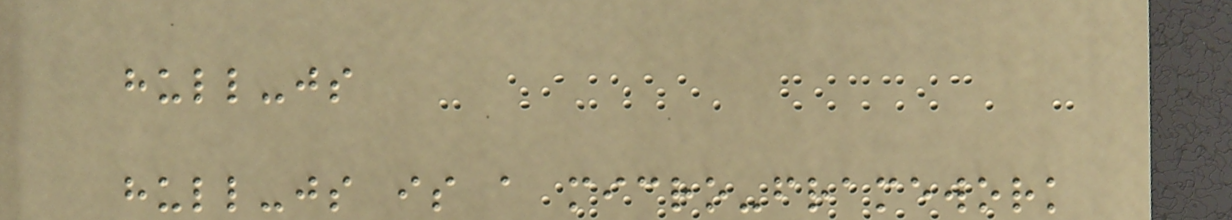hull-js
hull-js is a micro-framework
